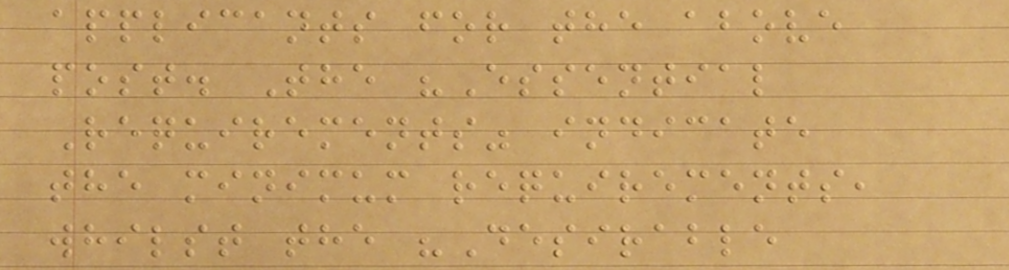applicants for the above
post. The "Essential
Requirements" indicate
the minimum requirements,
whilst the "Desirable
